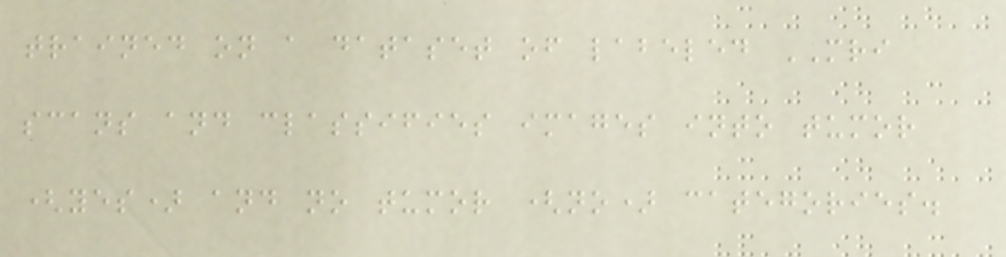trained on a dataset of labeled MRI
scans and classifies images into tumor
(yes) and no tumor (no) categories.
